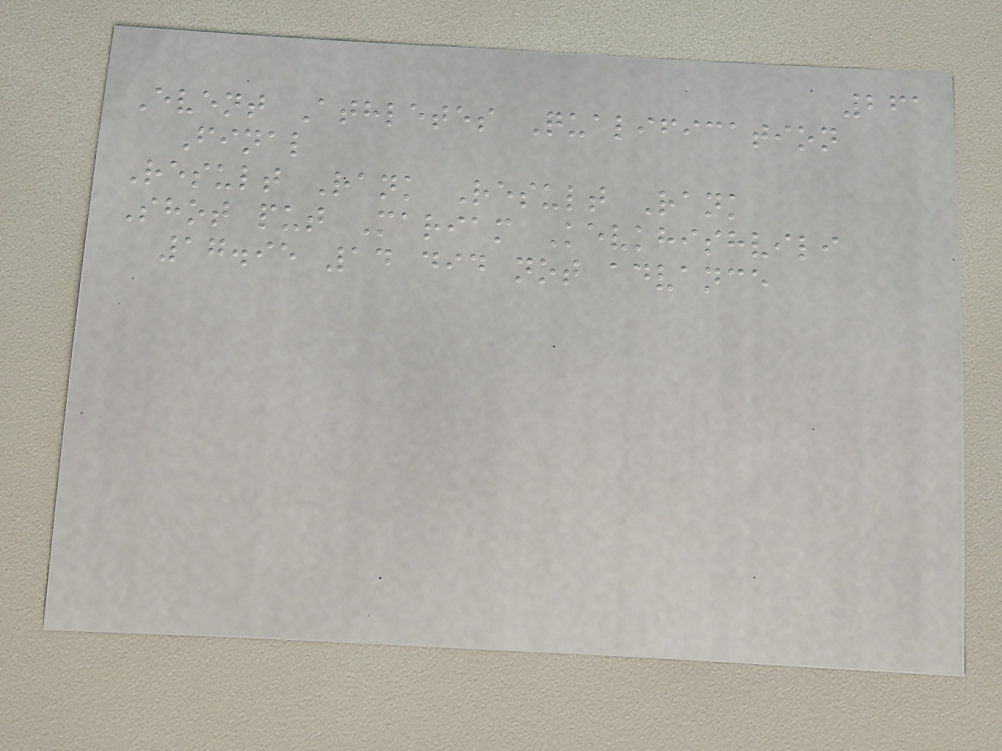261
Event Athletes Qualification
Final
Result Rank Result Rank
Shot put Mariam Kevkhishvili
17.95 14 did not advance
